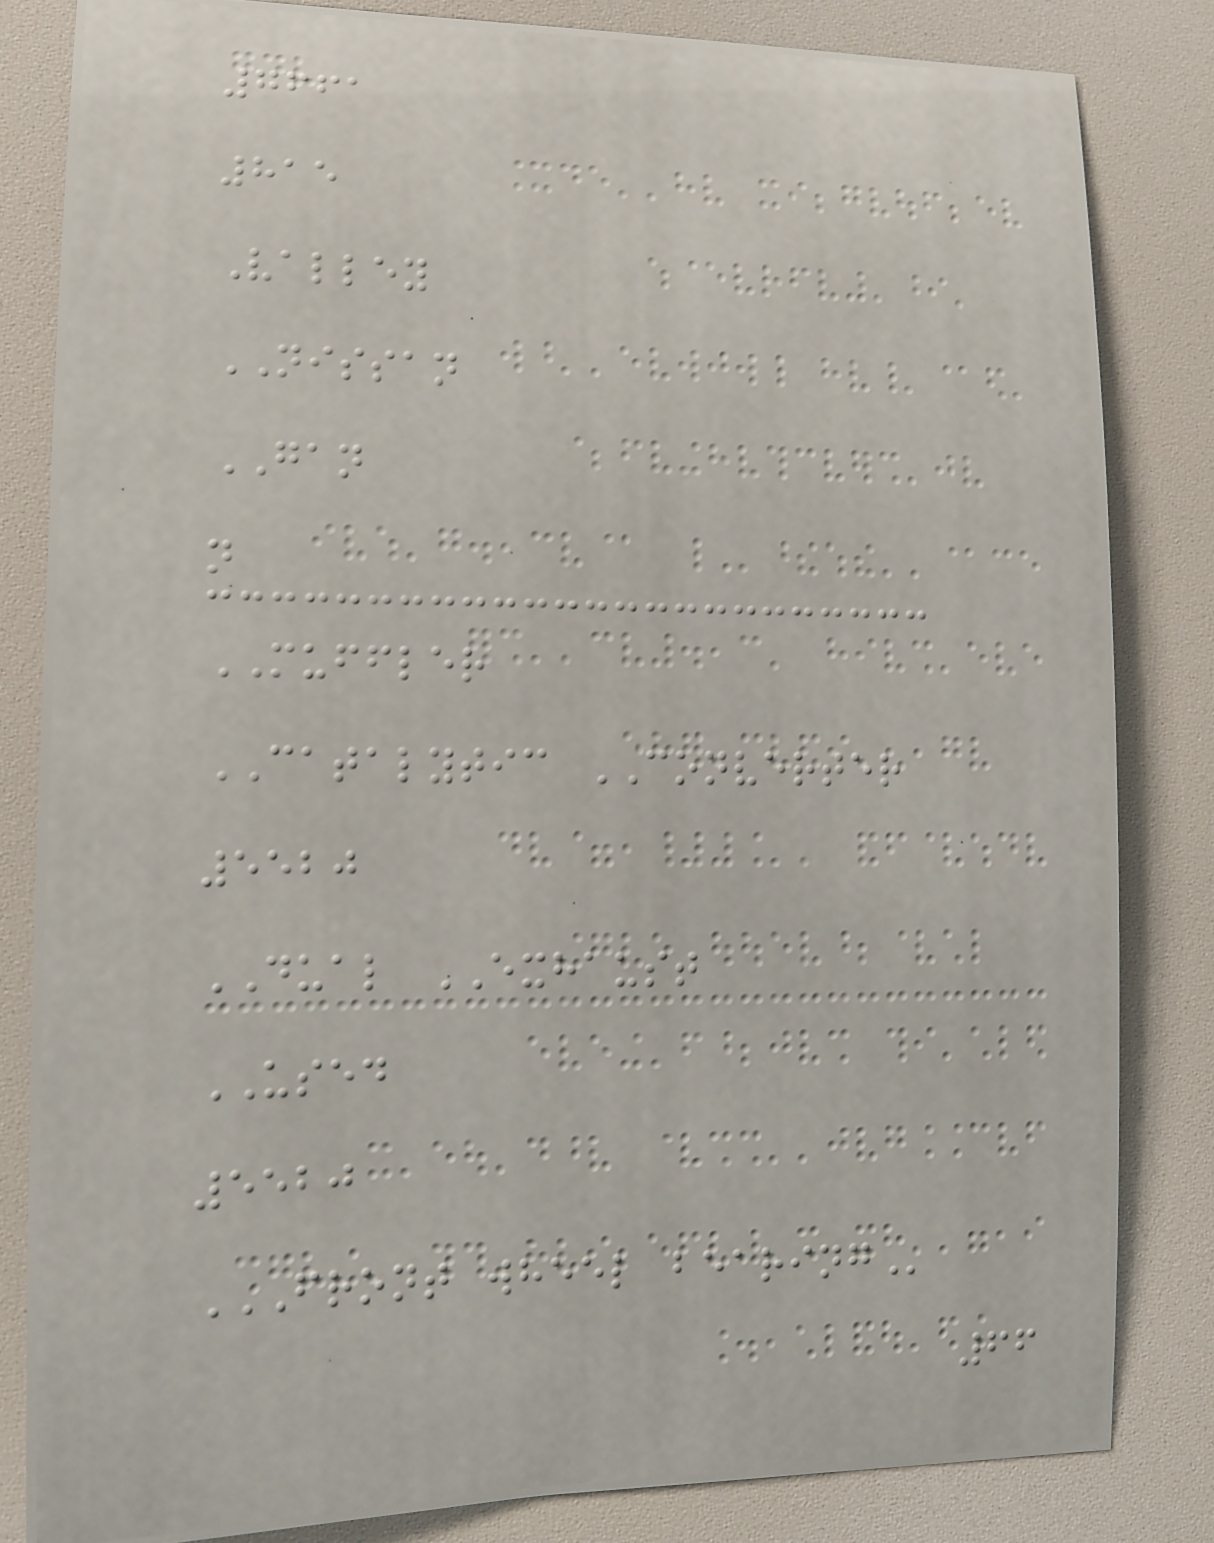7661
815
Valley
NISSAN
GAN
n
MUFFLER
CATALYTIC CONVERTER
5520
DUAL EXHAUST
USED
5520
FRONT WHEEL BEARING
66
